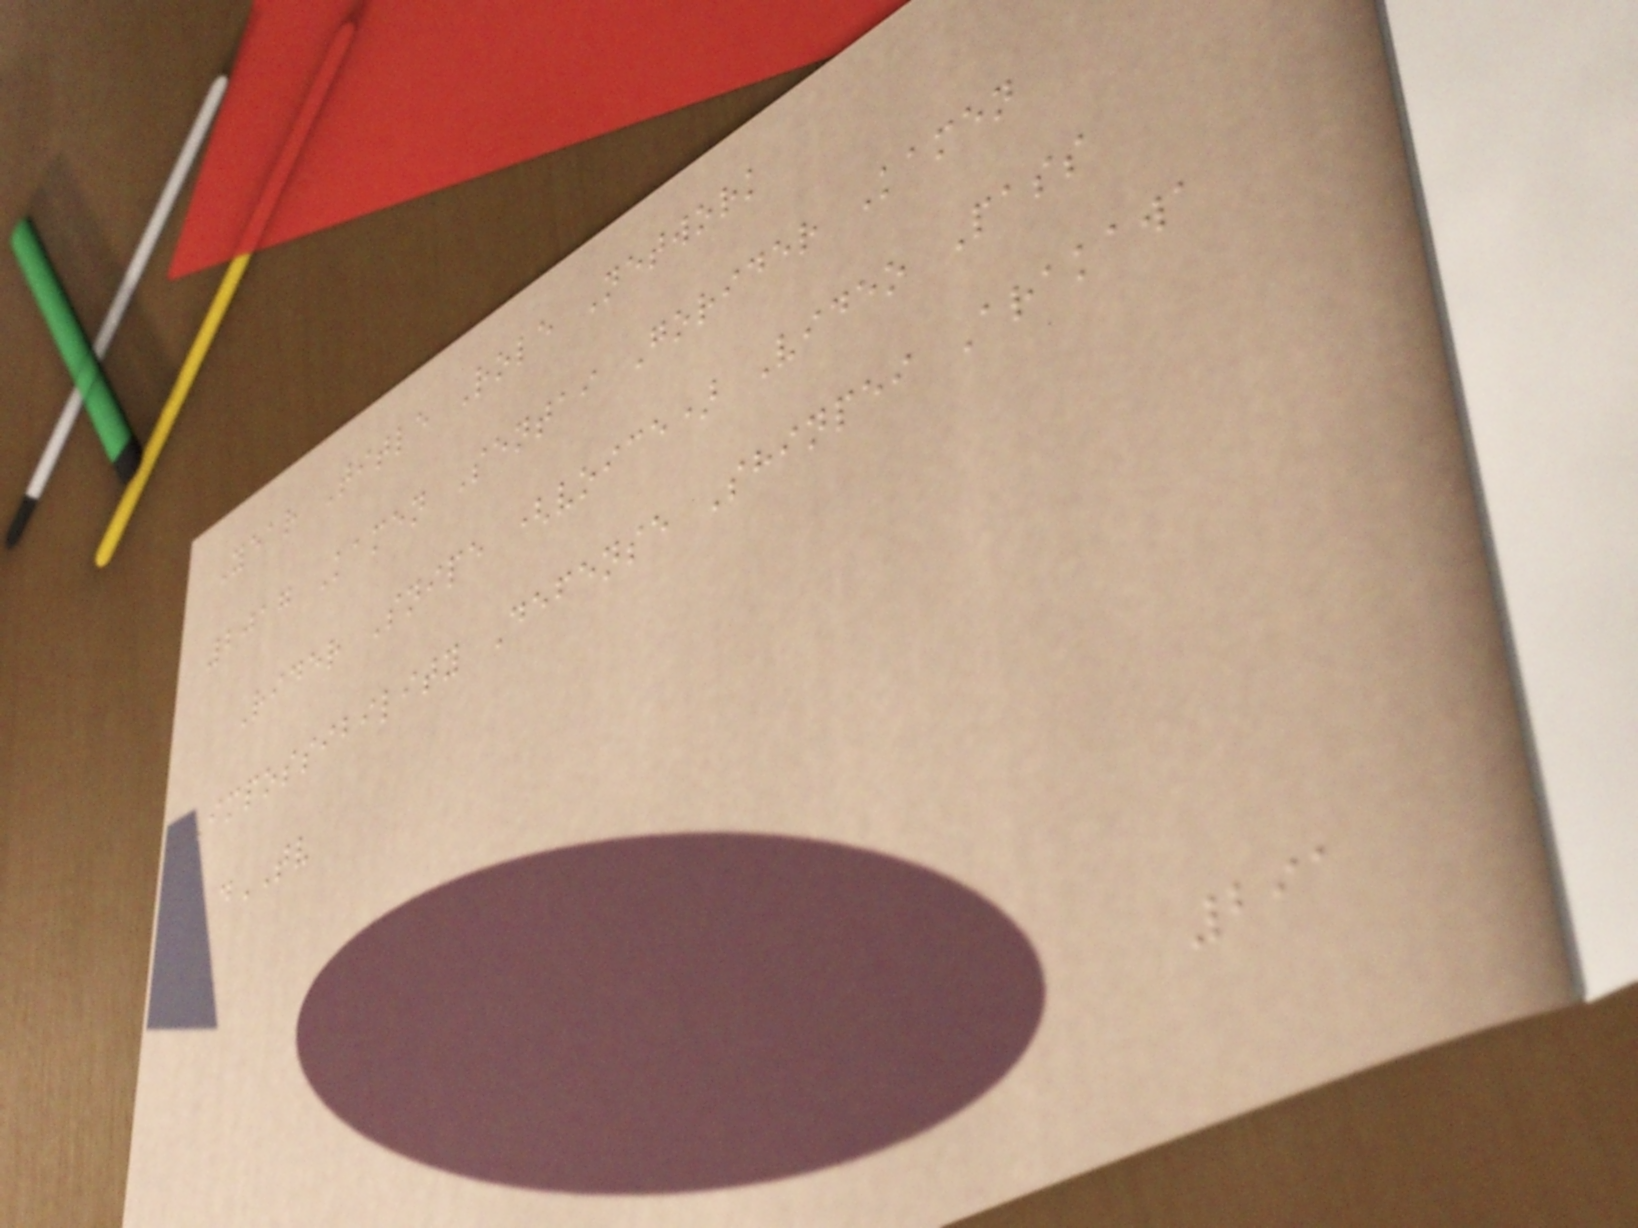Year Title Role Network
2017 Kamen Sentai Gorider Kamen
Rider Snipe (voice) Video Pass
Impossibility Defense Shinpei Arakawa
dTV
291
